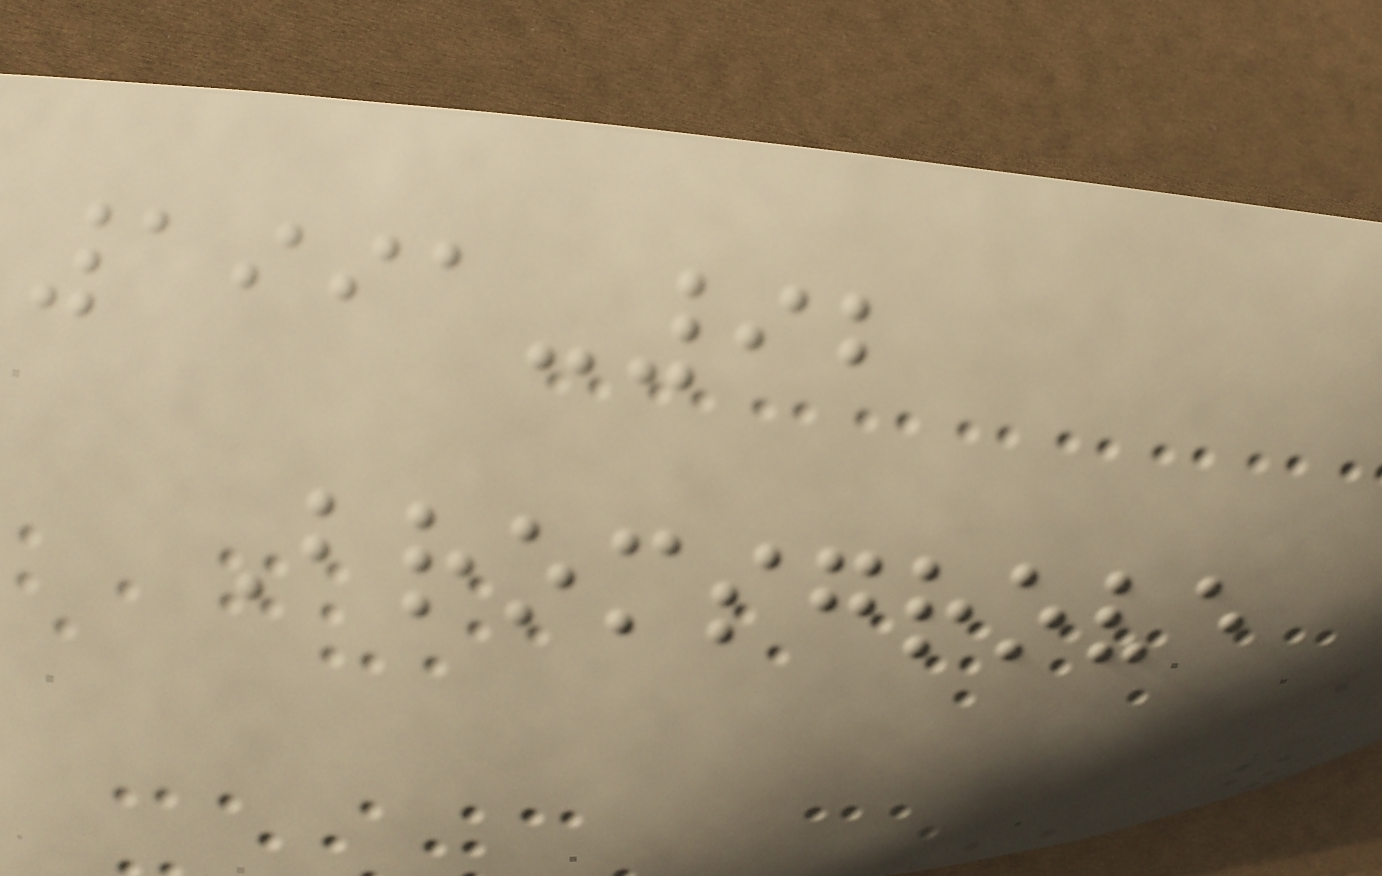1991-92
Bromsgrove
